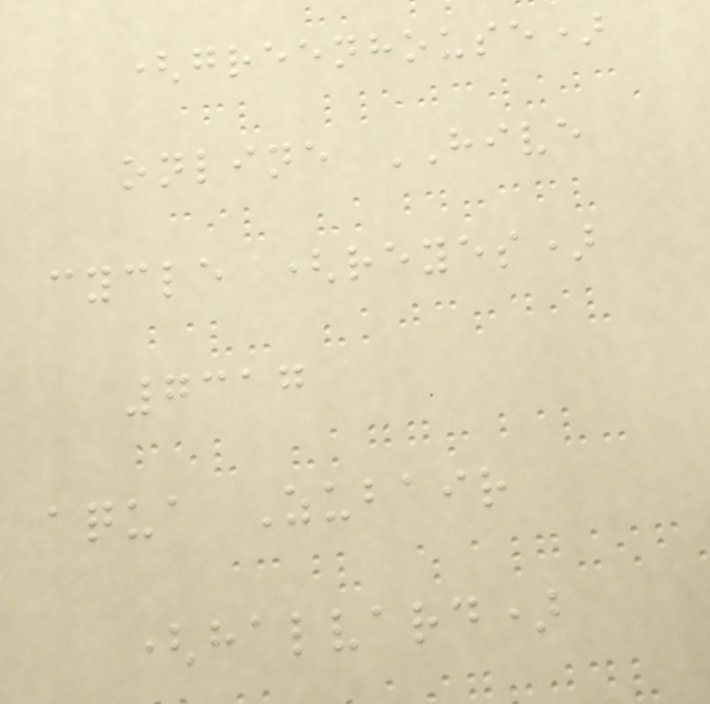(greenhouse)
online HIVE
cycle (reyes)
7317
aqua Zubair
(halvard)
